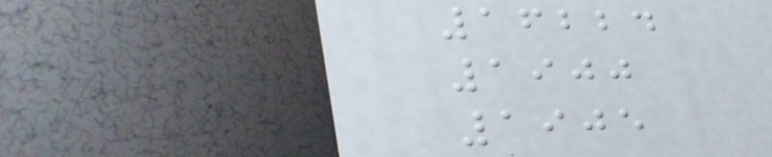16224
1900
1905
